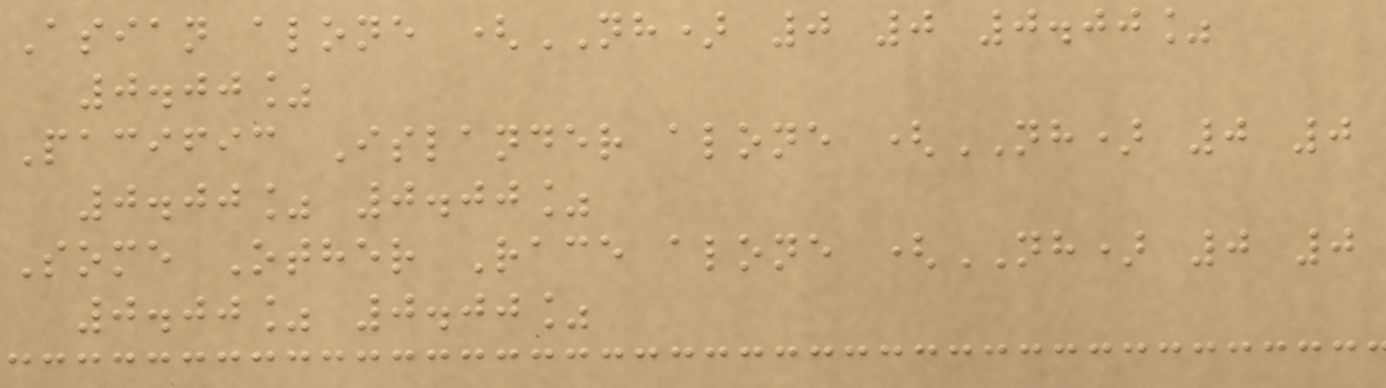Asian alone (NH) 0 0 0.00%
0.00%
Pacific Islander alone (NH) 0 0
0.00% 0.00%
Some Other Race alone (NH) 0 0
0.00% 0.00%
